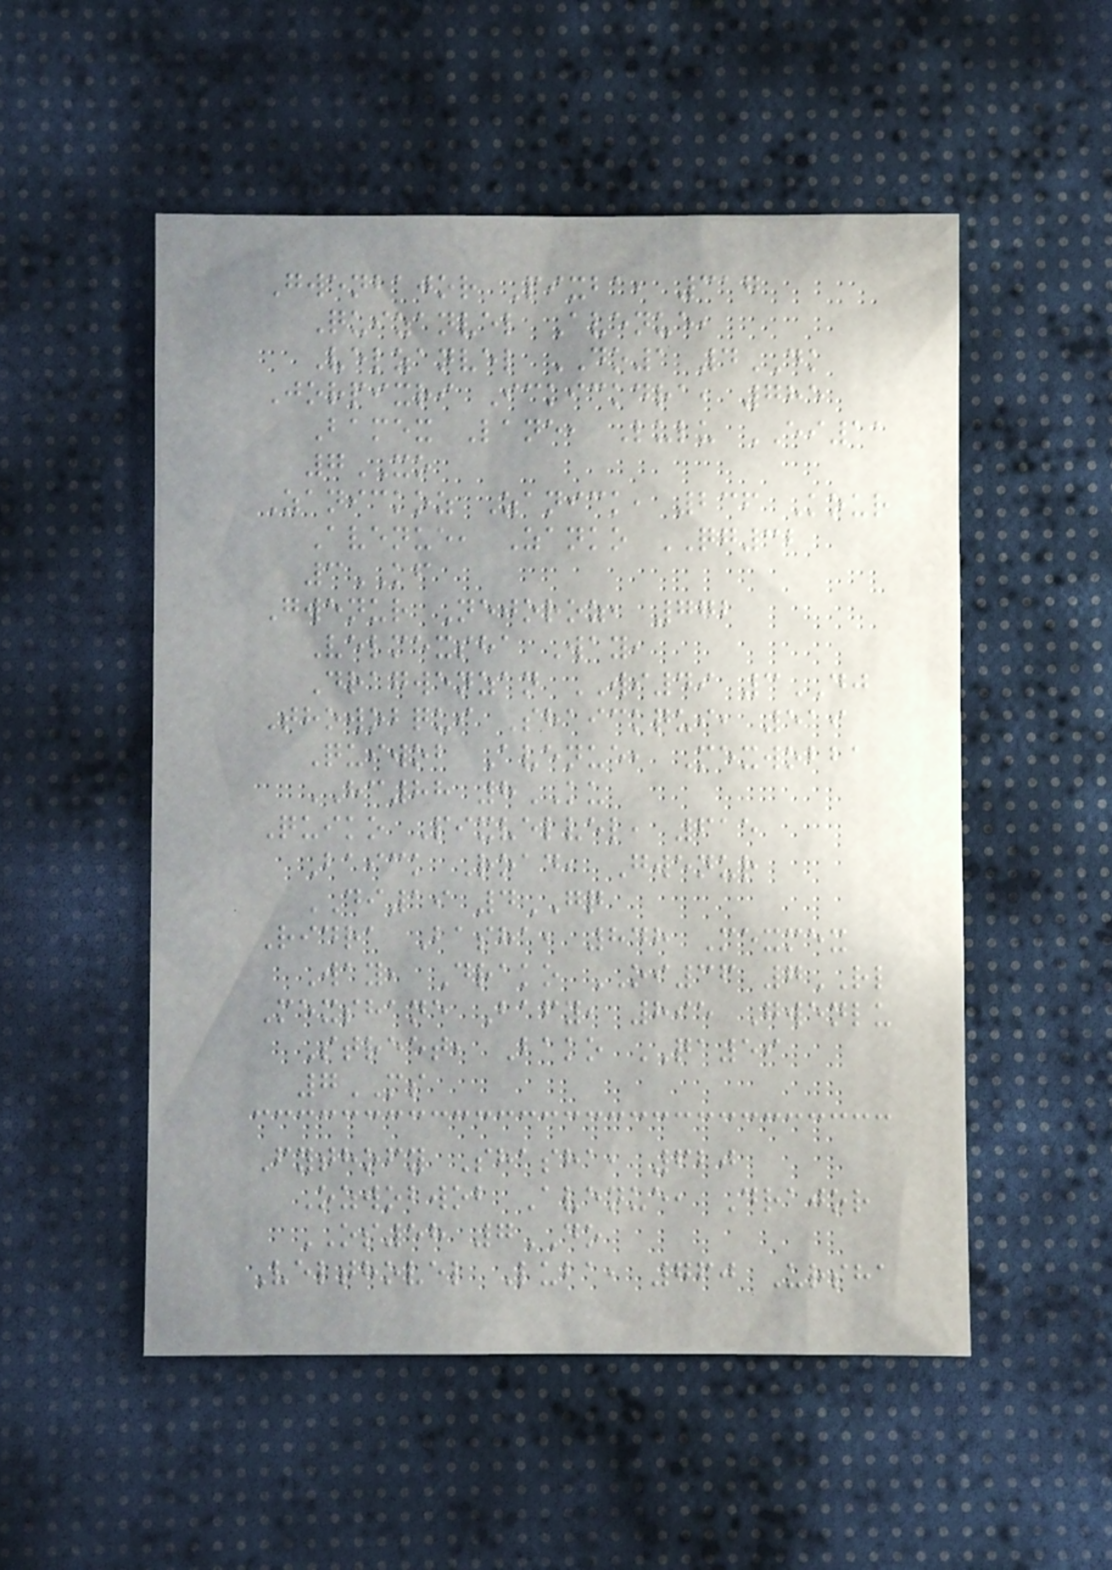Gwenbajor Pixba, 317
Quizanvel Avenue,
Velzanvel DO1 4DK
Jorpixri Ickickdra, 785
Bamex Lane, Lulu EI11
7XO
Zanickoz Zanick, 236 Kour
Avenue, Zanko QG32
3KF
Gwenur Nejoroz, 772
Velmexsha Way,
Dragwenzan WI49 3DJ
Thowobqui Shaickqui, 519
Quiwob Avenue, Mexwobba
HC88 8KU
Quiko Pixvelvel, 615
Baick Road, Gwenur
DI19 4GQ
Ridra Basha, 848 Mexmex
Way, Drako OI36 7RL
Mexshane Bafy, 895 Gwenlu
Street, Bako QA59
7MS
Fythofy Shasha, 620
Ozwobwob Avenue, Drajor
OS58 7DO
Velthovel Luba, 760 Ursha
